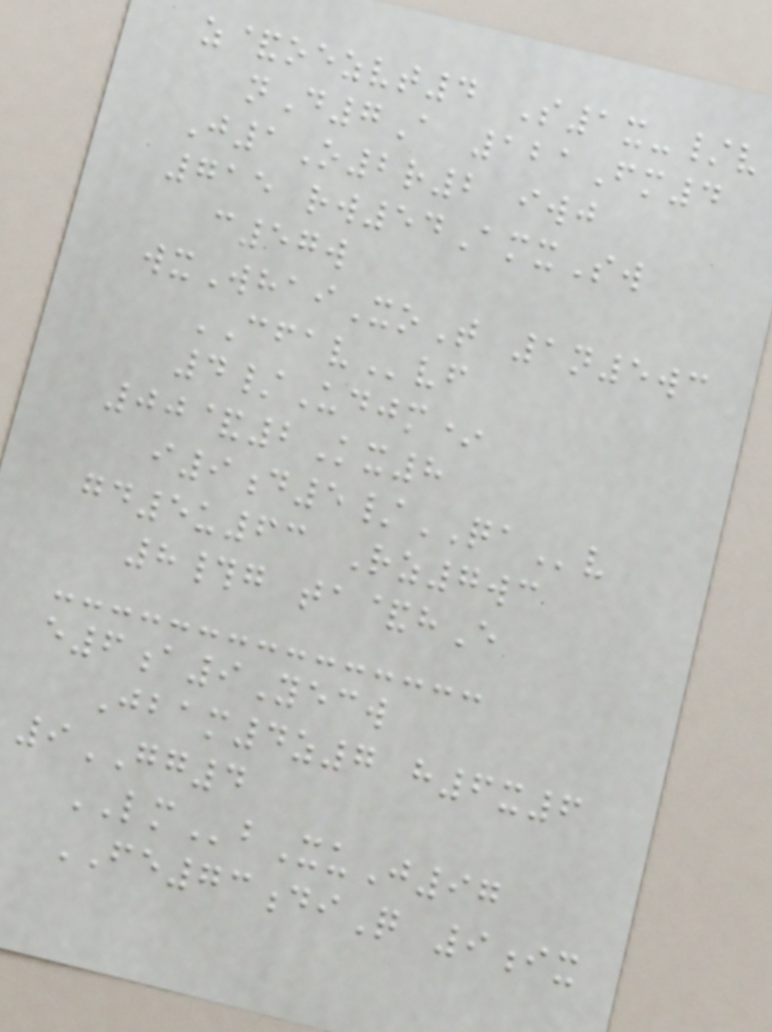z&oezvt4 S1x-/v
nD7A 121Fm4
J1O2r2 iwj
715 rw54AmxSw
c57w
wxWhaiXoT 1n5wc
CFAVvf
4/Udjm*
00&2Kx8
i9d5/QAv
gd5u63 Rz7wc
8#g ta&hE
e6a9Yecw
Jbam4z7 h6x6
9GG4
LMbXuJ97
FE73diQ 9ix
